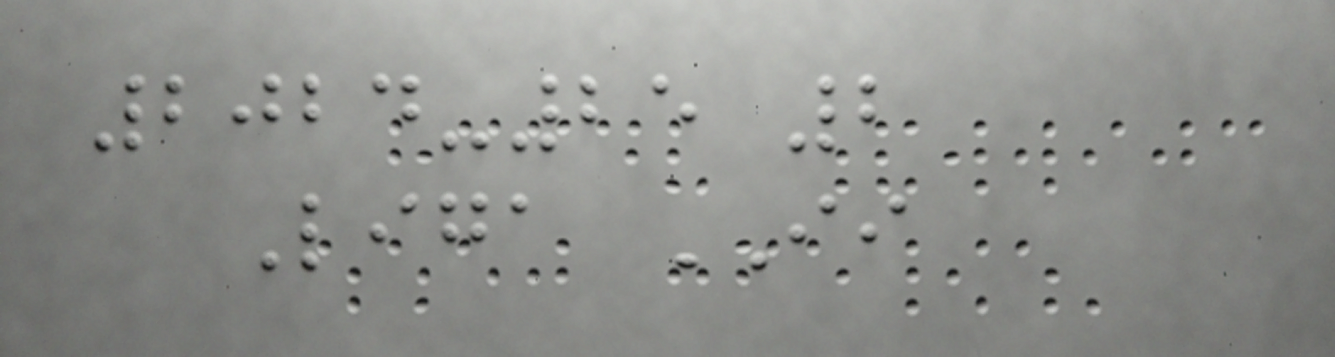2024-25 2
Liga II
